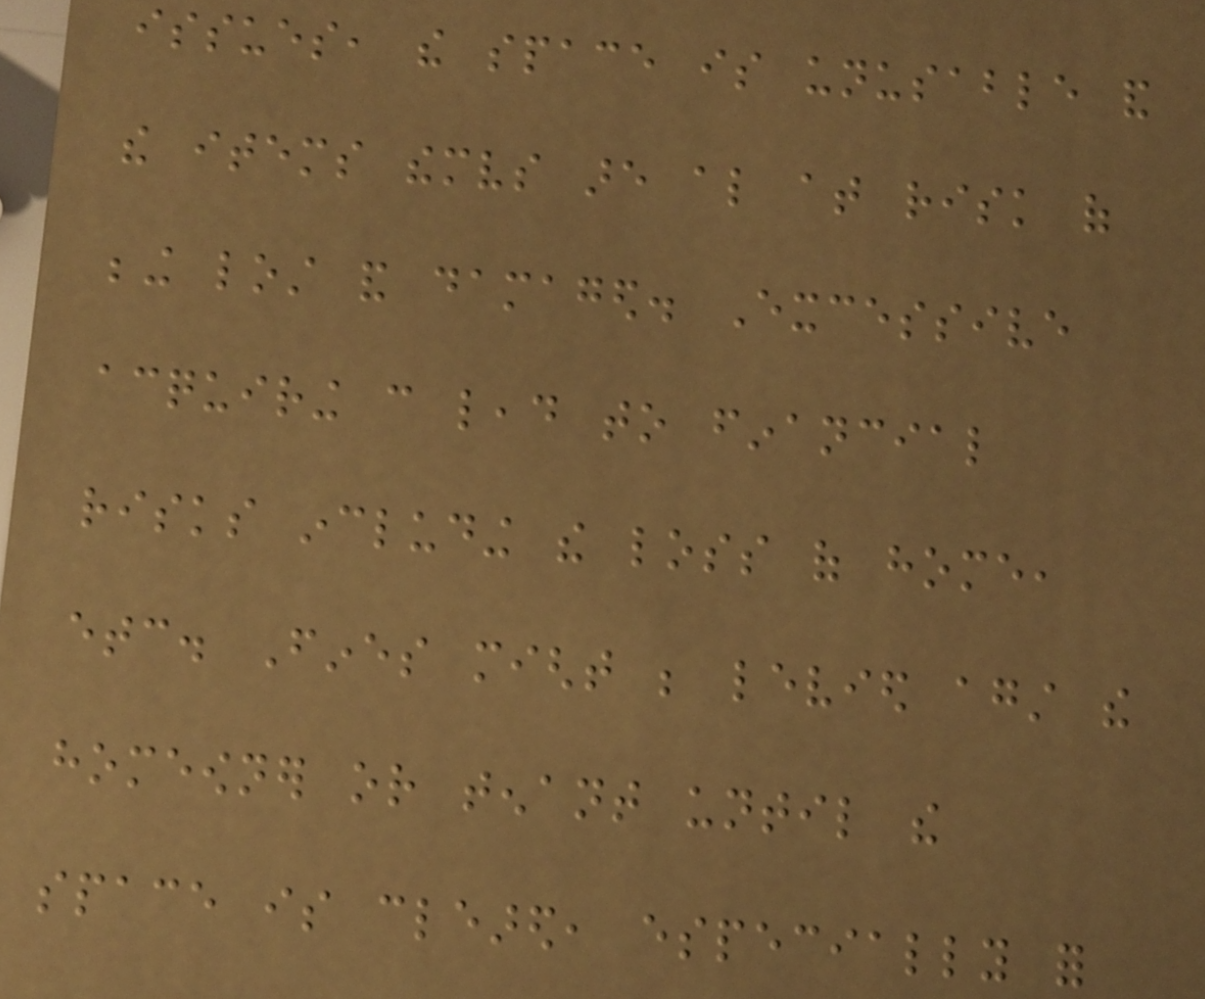issues, the space is unusable and
the items themselves are also at risk of
being lost and damaged. Excessive
acquiring can lead to financial
risks including the loss of home,
etc. Fines might be levied against the
homeowner or tenant until the
space is cleared, especially for
